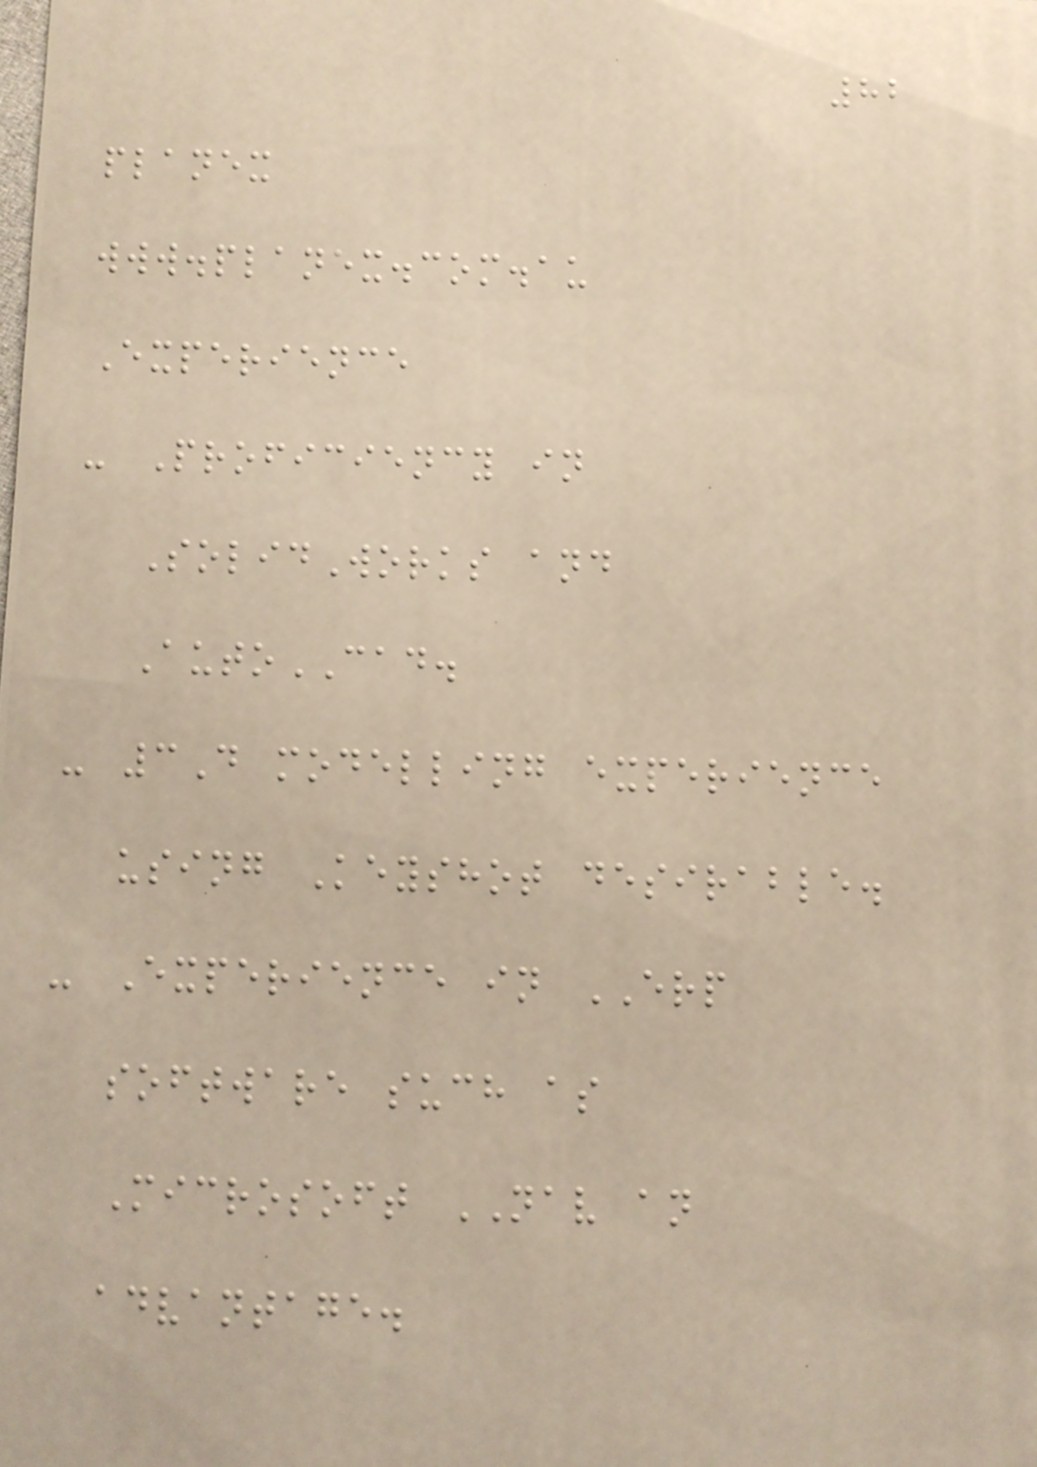82
planex
www.planex.com.au
Experience
- Proficiency in
SolidWorks and
AutoCAD.
- 3D modelling experience
using Keyshot desirable.
- Experience in ERP
software such as
Microsoft NAV an
advantage.
